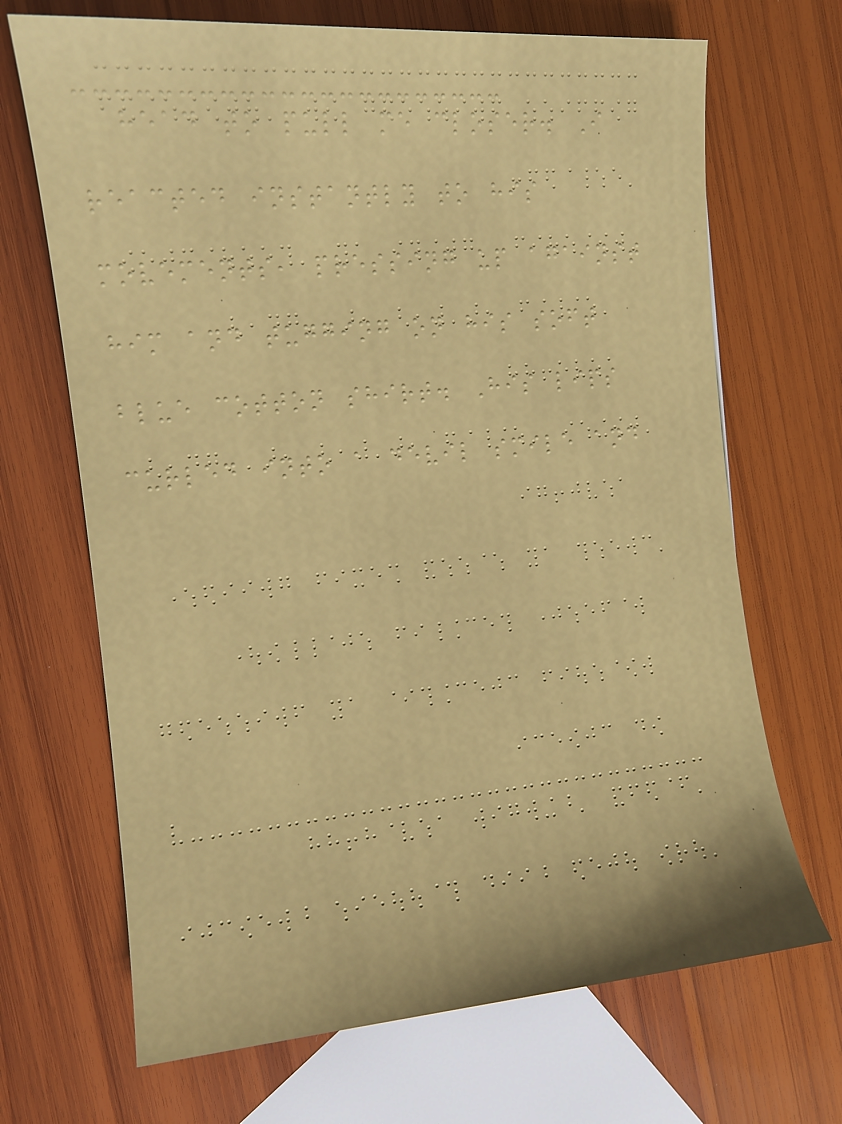head to pull me closer. I
reacted instantly to his
movements, pressing up against
him and tugging on his soft
blue cotton shirt. His lips
curled into a devil smile and
